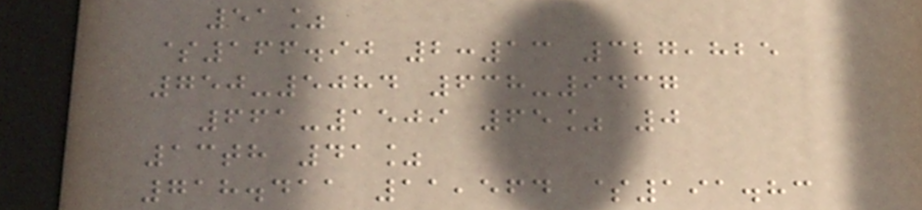51%
$166.90 2:13 327,825
750-5084 638-9437
661-1509 65% 0
13th 41%
718.411 11,564 $191.83
